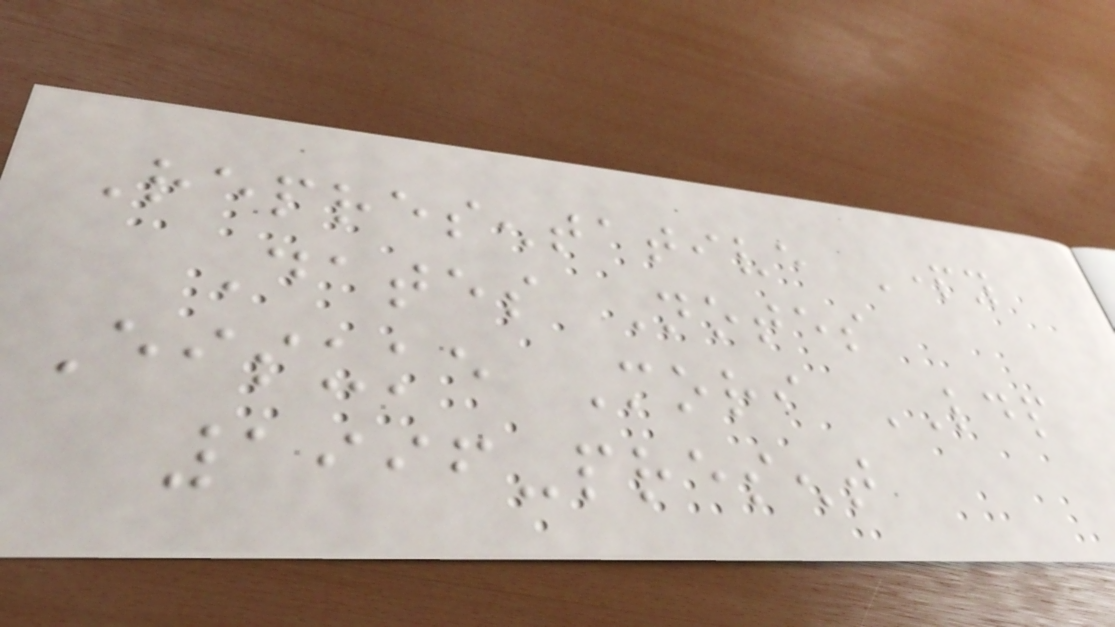Representative Party
Dates Notes
Eisuke Mori LDP
1996-present
